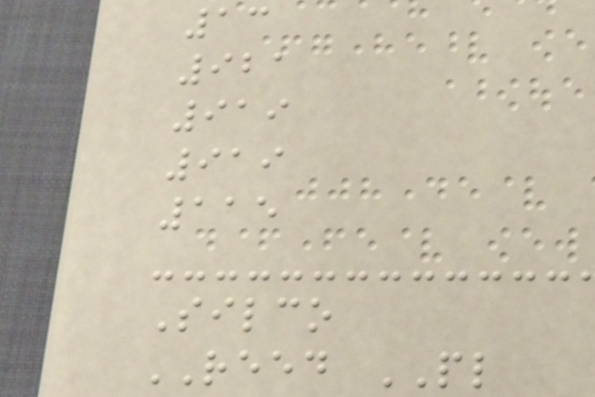13
921
919
919
115
Silco
REED PL
